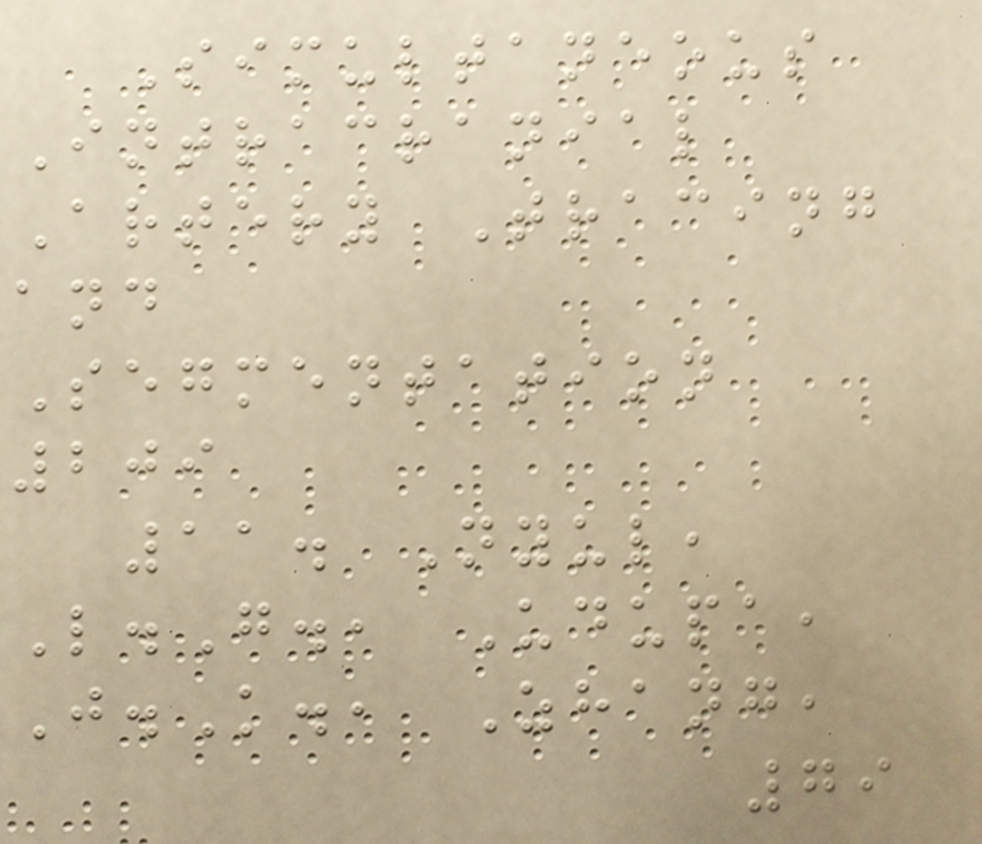Simultaneous
Intracranial
Artery Tracing
and
Segmentation
209
11. Nyul,
L.G., Udupa,
J.K., Zhang,
79
